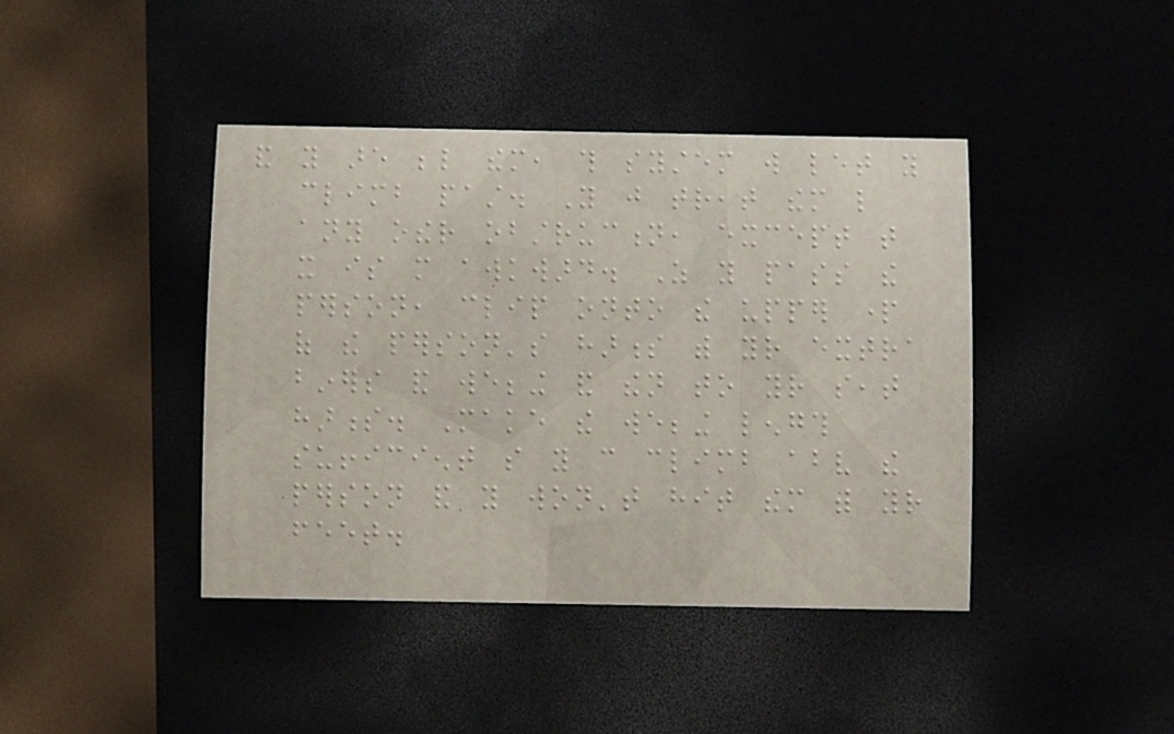and you are below them, this system will let you
climb past. You just treat them like
any other obstruction, except that
it is more awkward. As you pass the
person, clip onto the upper part
of the person's harness with your extra
biners and webbing and then to your seat
harness. Make the webbing length
sufficient so you can climb above the
person and you won't hit them with your
feet.
